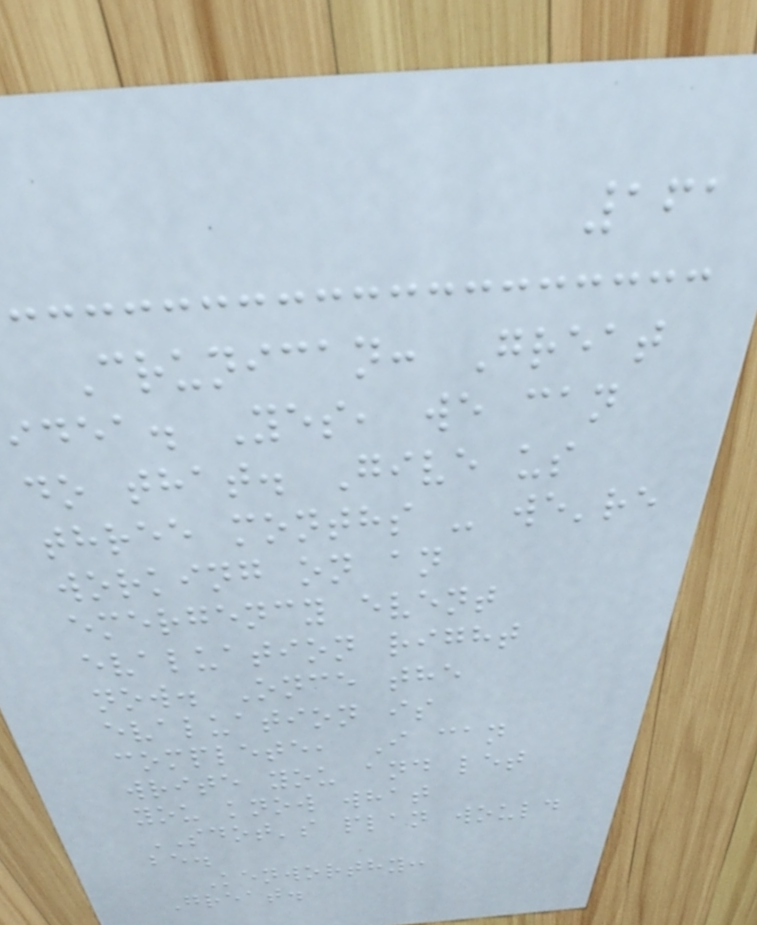161
Crunican: Great
idea. Yes, we can
do that. Give us
three months - we're
working on an
emergency event
evaluation right
now. Once the
evaluation is
complete, I can
write you and let
you know what
SDOT's plan would
be.
Kenworthy:
Great.
